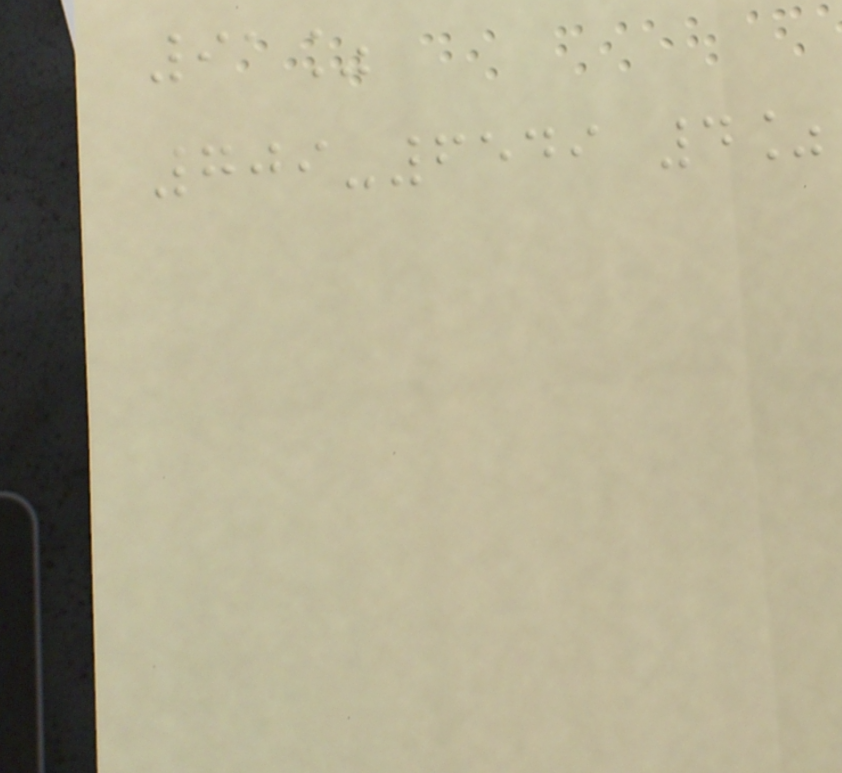91%
709-6549 4%
